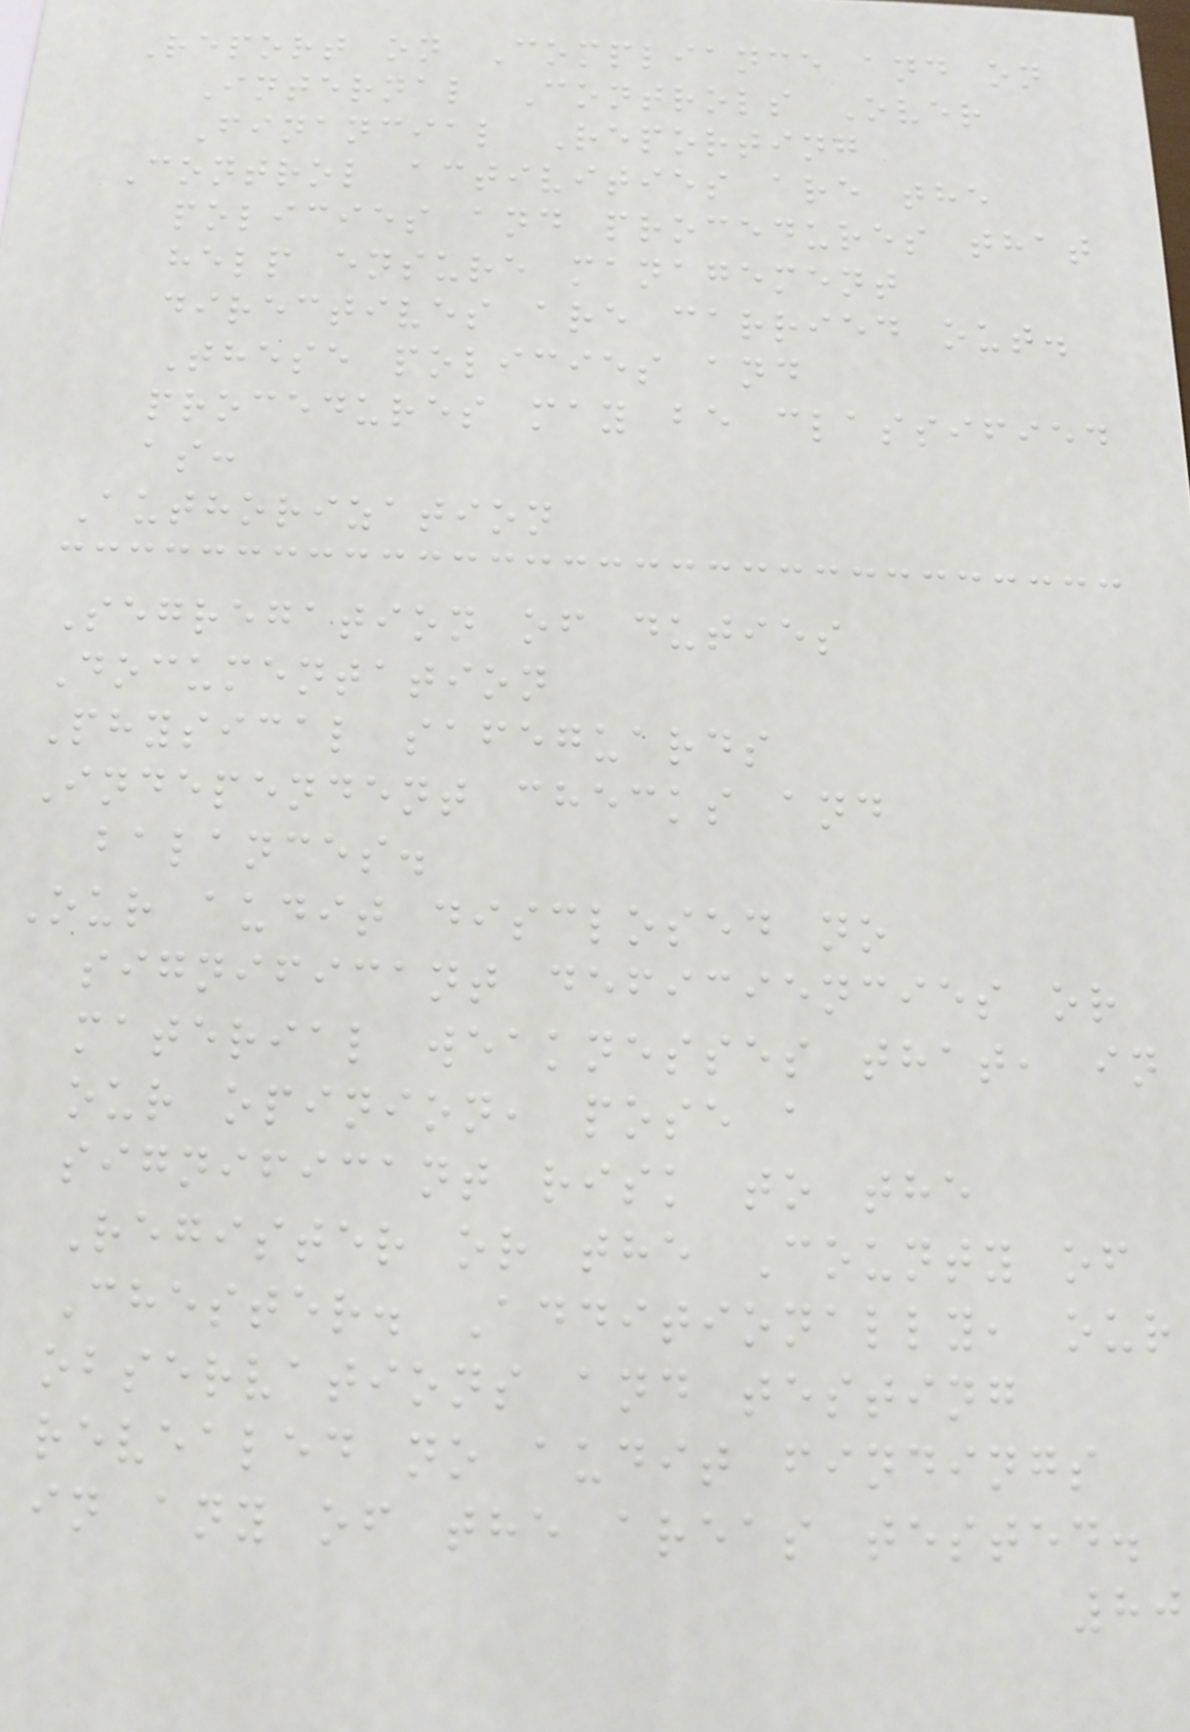Report on Compliance and on
Internal Controls Over
Financial Reporting
Control activities are the
policies and procedures that
help ensure management
directives are carried out.
These policies and
procedures may be classified
as:
Authorization
Segregation of duties
Documentation
Physical safeguards
Independent checks and
balances.
Our audit disclosed no
significant deficiencies or
material weaknesses that, in
our opinion, pose a
significant risk to the
Register or the County of
Chester. Additionally, our
observations and testing
revealed no audit findings
in any of the areas tested.
80
